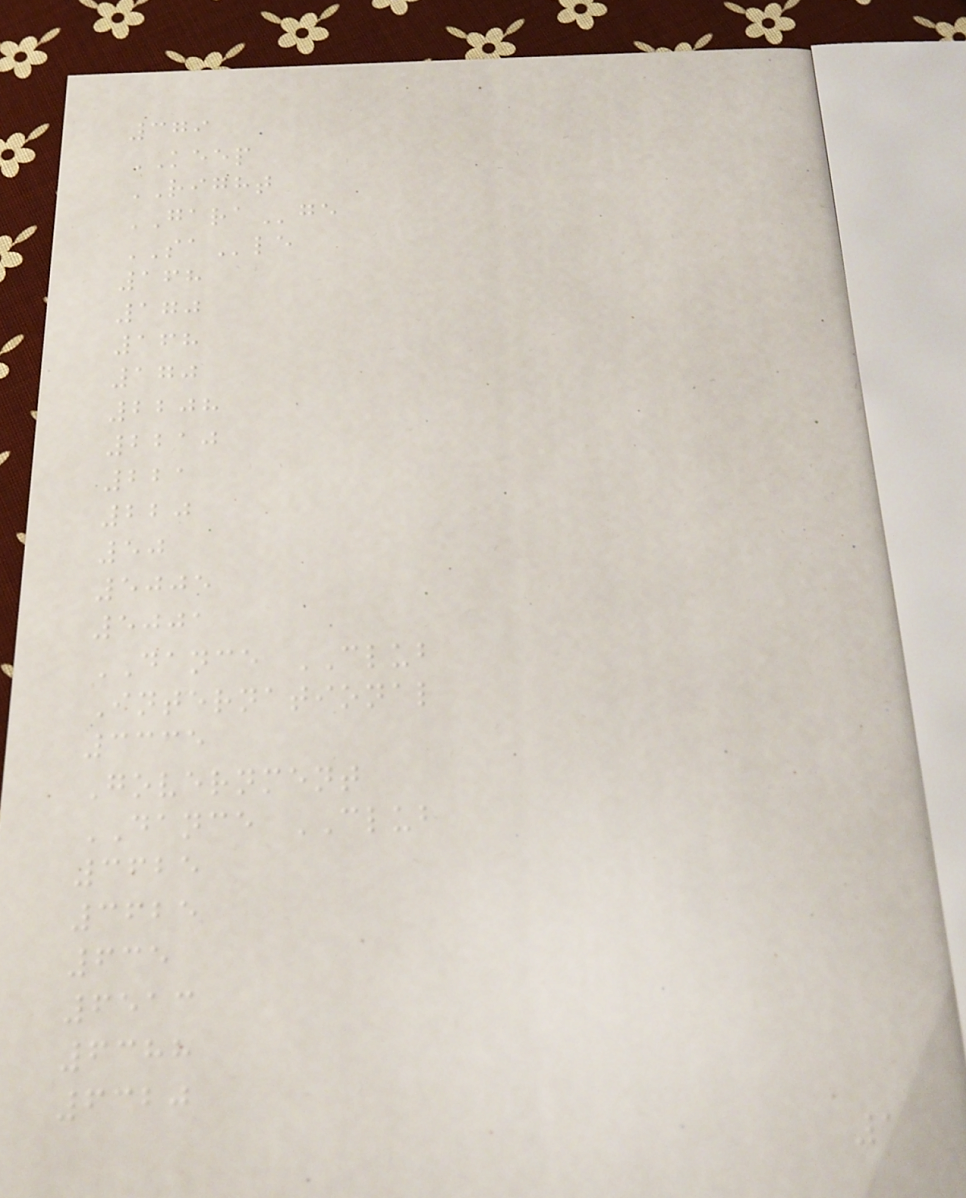379
KEEP
RIGHT
GARAge
SAle
168
170
168
170
2208
2210
221
220
50
5005
5001
DANCE CLUB
International
3335
Government
DANCE CLUB
3625
3625
635
6513
6388
6320
1
